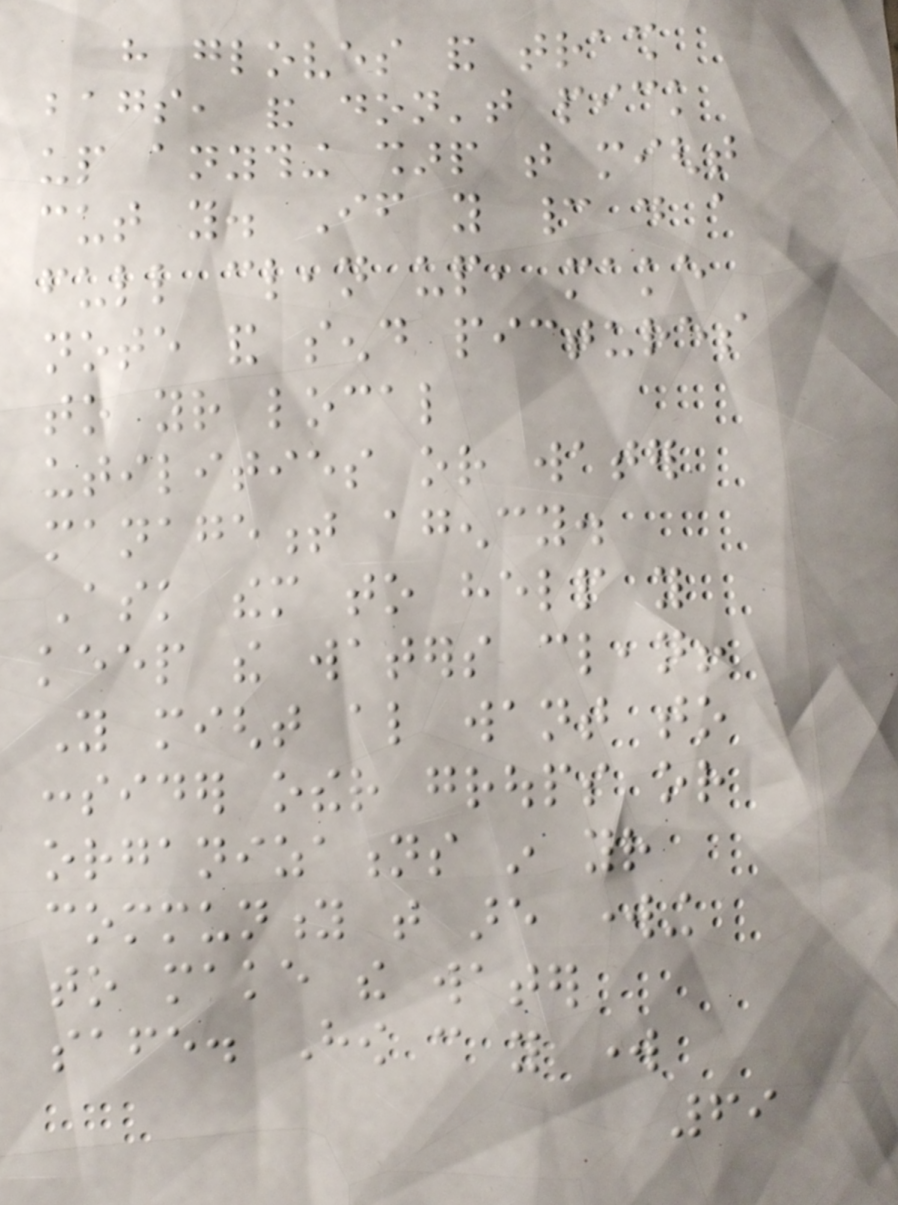have gloves and trash
bags, and don't pick
up anything sharp that might
cut you. If you cannot do a
full clean up, make
note and send pictures
to your local
utilities or water
management agency.
Ask them to help you
keep the waters clean!
You might also want to
consider other groups or
organizations in your
community that are working
to make the water
safe. How can you work
69
